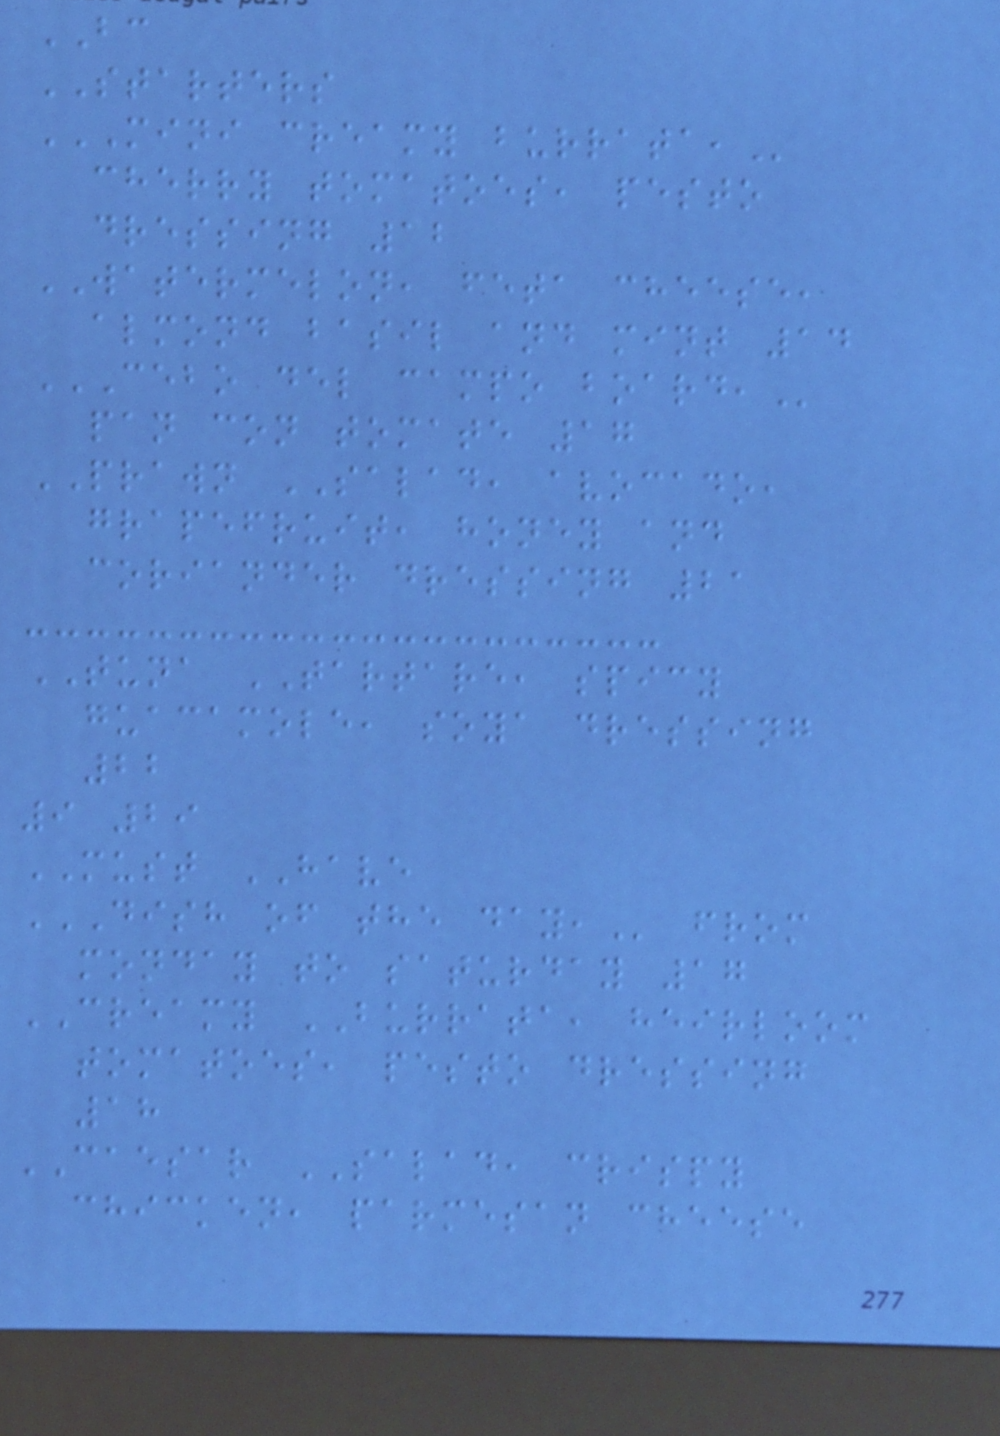BC
STARTERS
MINI CREAMY BURRATA,
cherry tomatoes, pesto
dressing 12
WATERMELON, feta cheese,
almond basil and mint 14
CEBO DEL CAMPO BOARD,
pan con tomate 17
PRAWN SALAD, avocado,
grapefruit, honey and
coriander dressing 21
TUNA TARTARE, spicy
guacamole, soya dressing
22
9 29
MUST HAVE
DISH OF THE DAY, from
monday to saturday 17
CREAMY BURRATA, heirloom
tomatoes, pesto dressing
18
CAESAR SALAD, crispy
chicken, parmesan cheese
